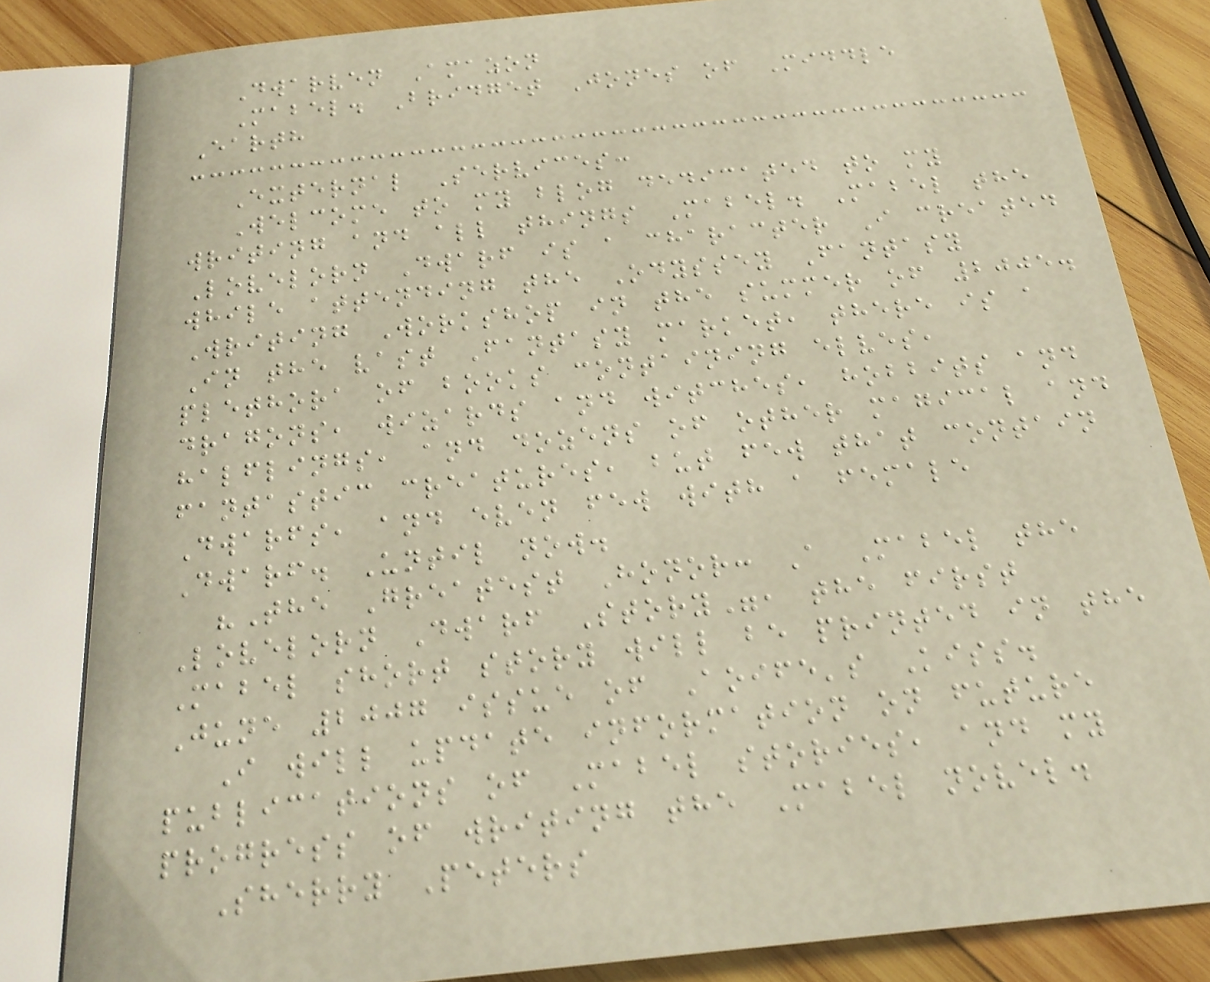Dwarven Amazon
Mabel. Bridget Jones of Middle
Earth
External Services:
Welcome to my blog dedicated to my
writing and all things Mabel. Mabel the
Lovelorn Dwarf is a character I created
while attending the Odyssey Fantasy
Writing Workshop in the summer of 2005.
In the vast Fantasy market, there is a
plethora of books containing elves,
dragons, wizards and witches, hobbits and
halflings, and dozens of other magical and
fantastic creatures, but few that contain
Dwarfs, and even few with a female
Dwarf. Until now.
"The Greatest Honor: A Mabel the
Lovelorn Dwarf Story", the first
Mabel short story will be printed in the
June 2007 issue of Aoife's Kiss.
I will update information on future
publications of Mabel stories, and my
progress of writing the Mabel novel.
Sherry Peters
